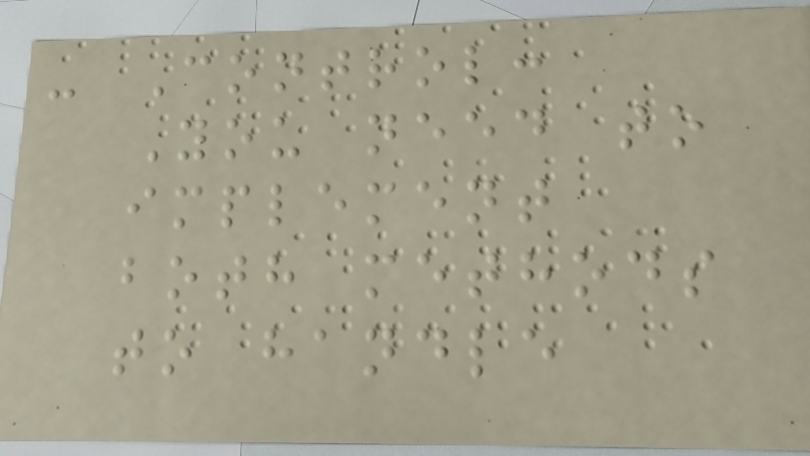- Control:
You need to
implement
both methods
to handle
